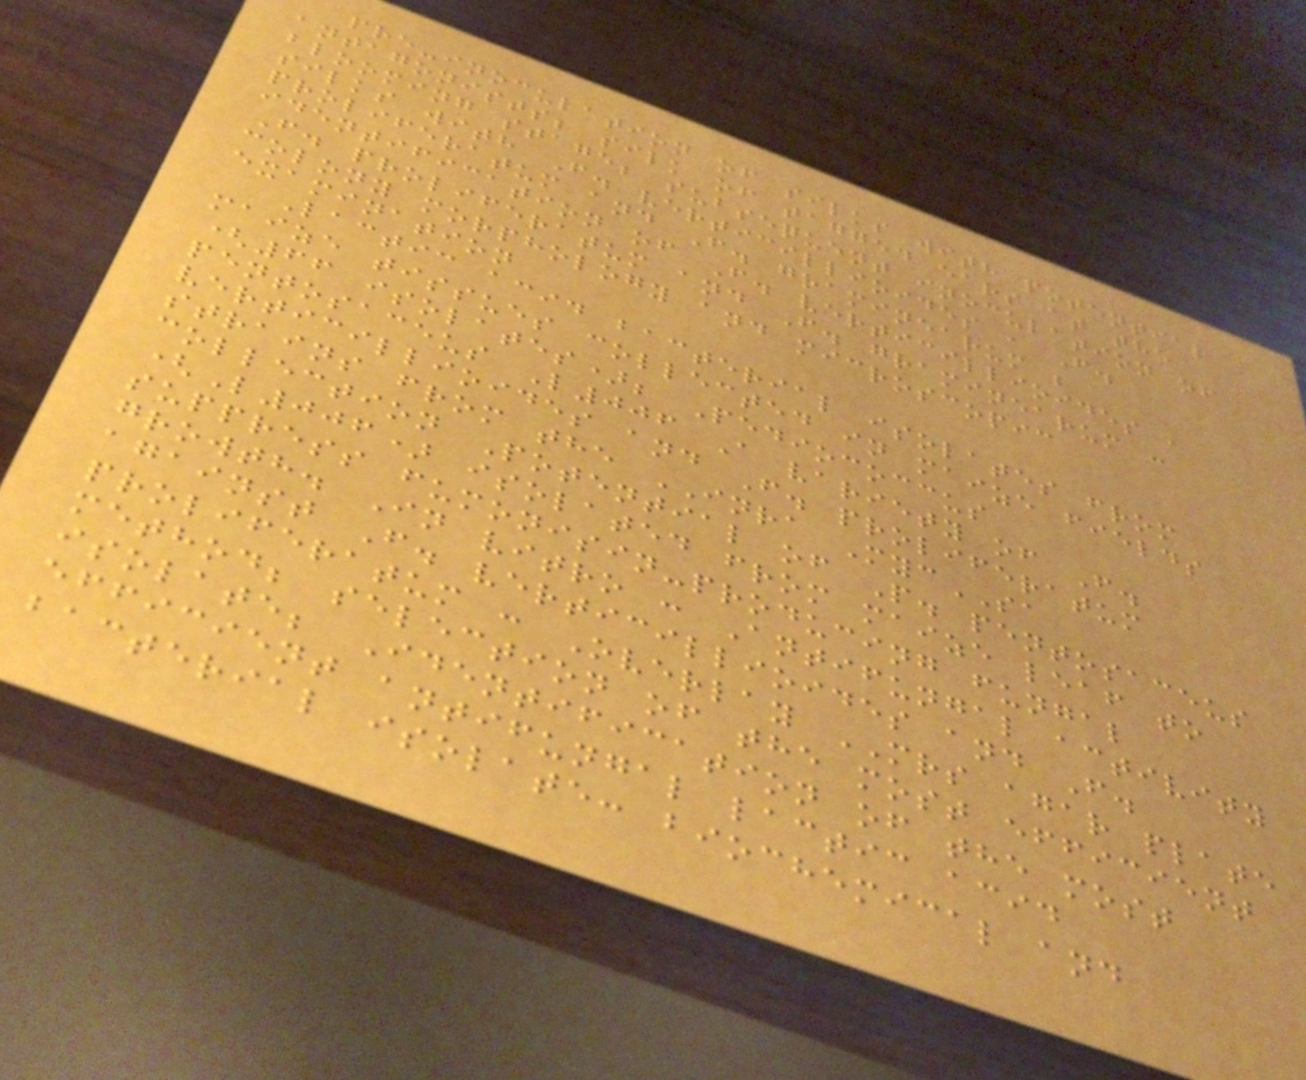pre-inoculation of silks with potential
antagonists; silk of tagged ears at the
blooming stage; subsequent inoculation of
silks with F. verticillioides , F.
proliferatum and F. graminearum ;
identification of F. verticillioides ,
F. proliferatum and F. graminearum :
colony morphology and microscopic
examination
Lactic acid bacterial isolates from
maize tissues collected in maize fields
(66 isolates); Pediococcus
pentosaceus L006 A variety of F.
verticillioides and F. proliferatum
strains from the INRA MycSA
collection Potential of P. pentosaceus
(L006) isolated from maize leaf to
suppress fumonisin-producing fungal
growth. In vitro : Antifungal activity
against F. verticillioides and F.
proliferatum : Overlay MRS agar plate
method; selection of the most efficient
isolate; Identification of the most
efficient antifungal lactic acid
bacterial isolate: biochemical and
